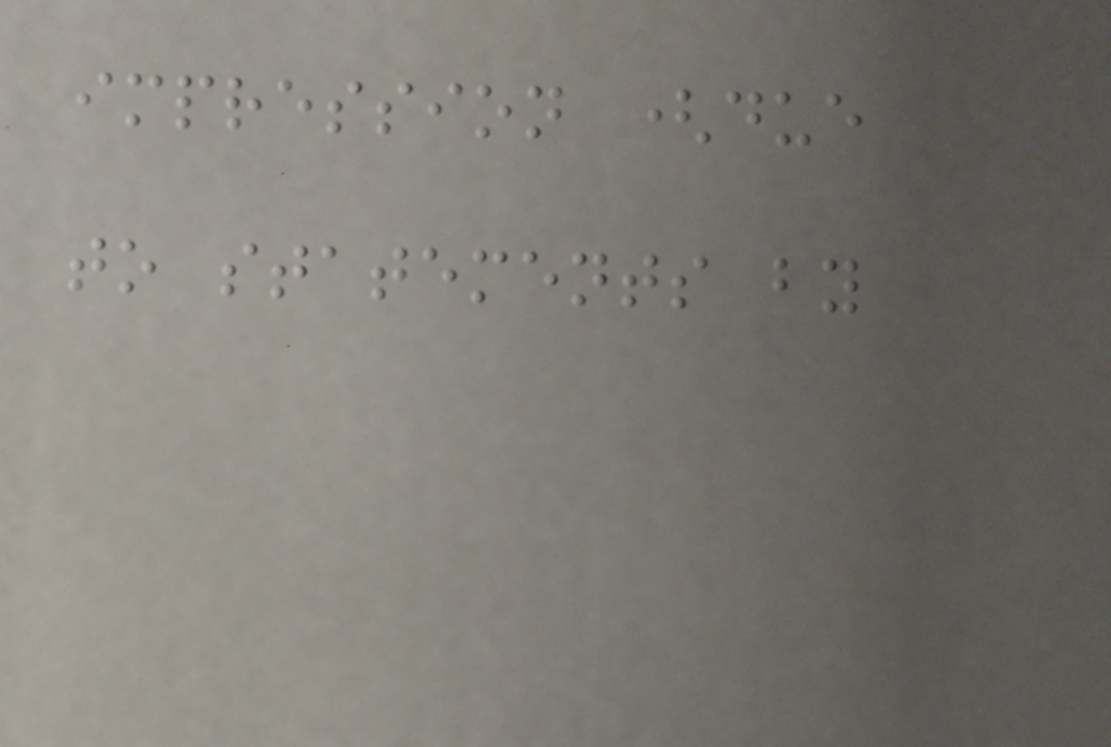impression (due
to statements by
